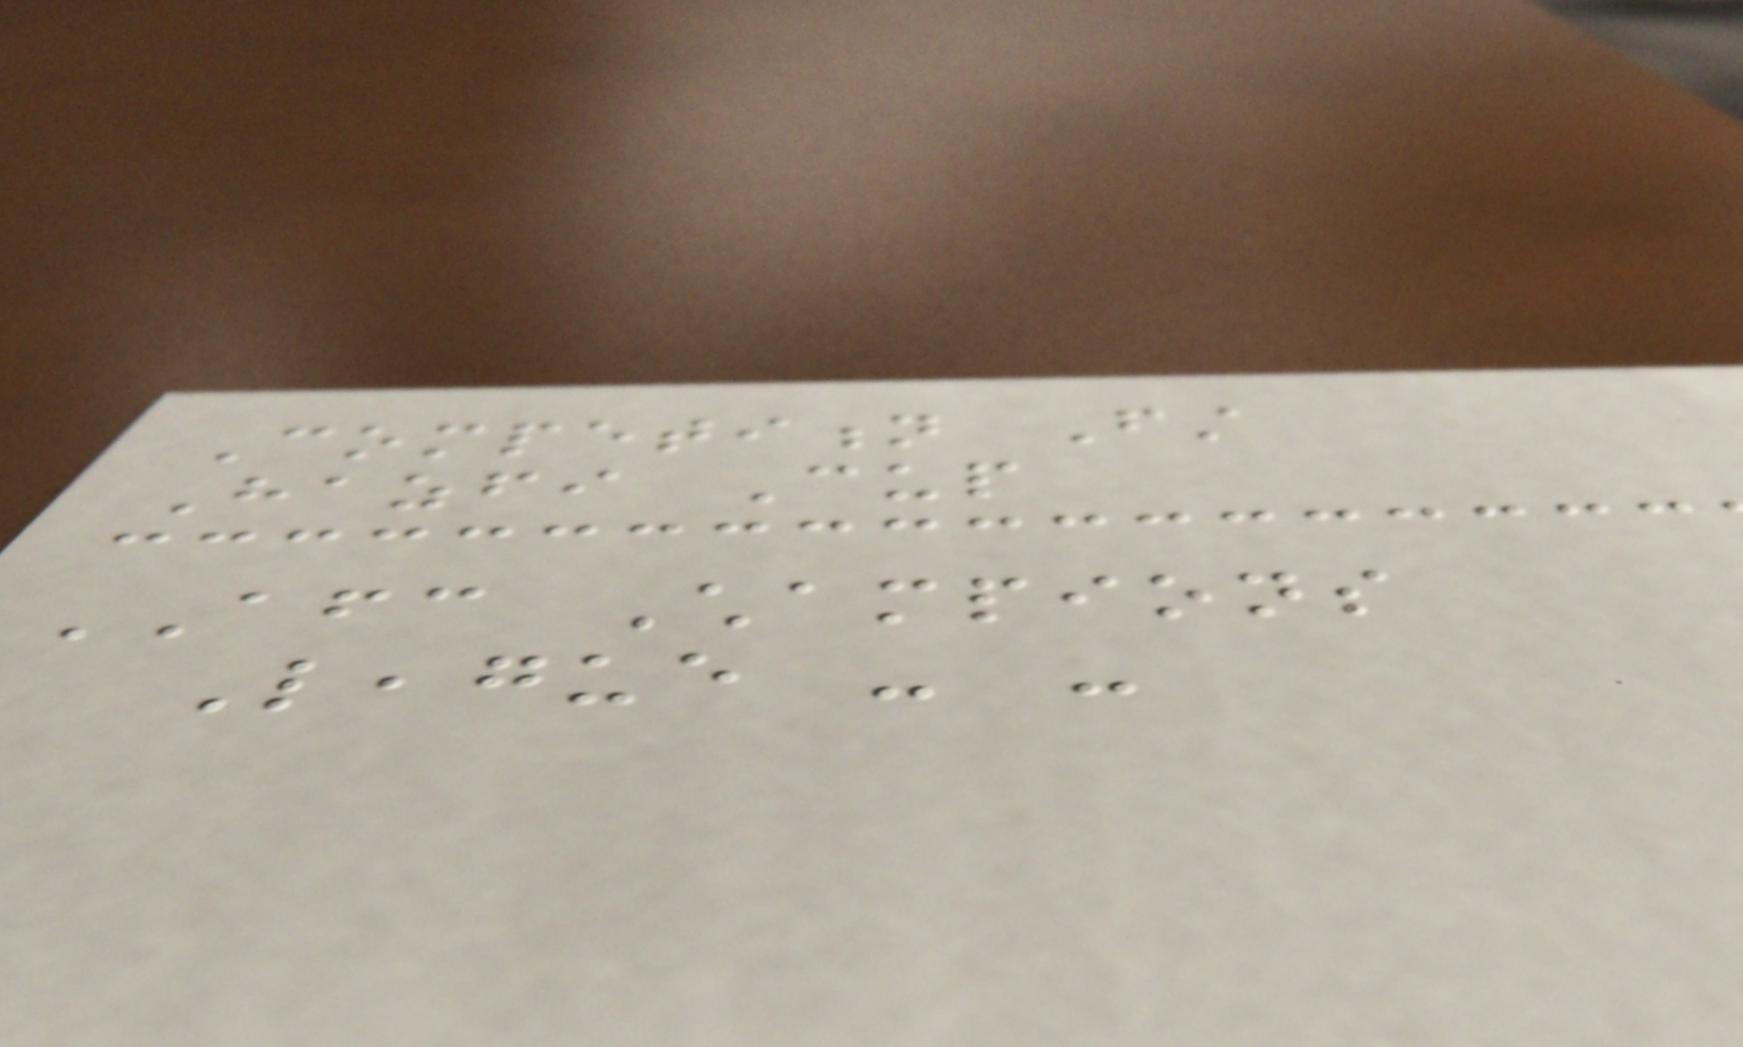Competition First
Hazfi Cup
AFC Champions
League - -
